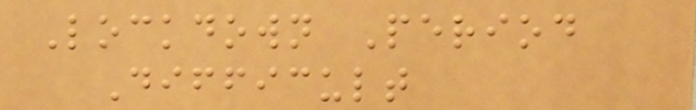Lockdown Period
Difficult
